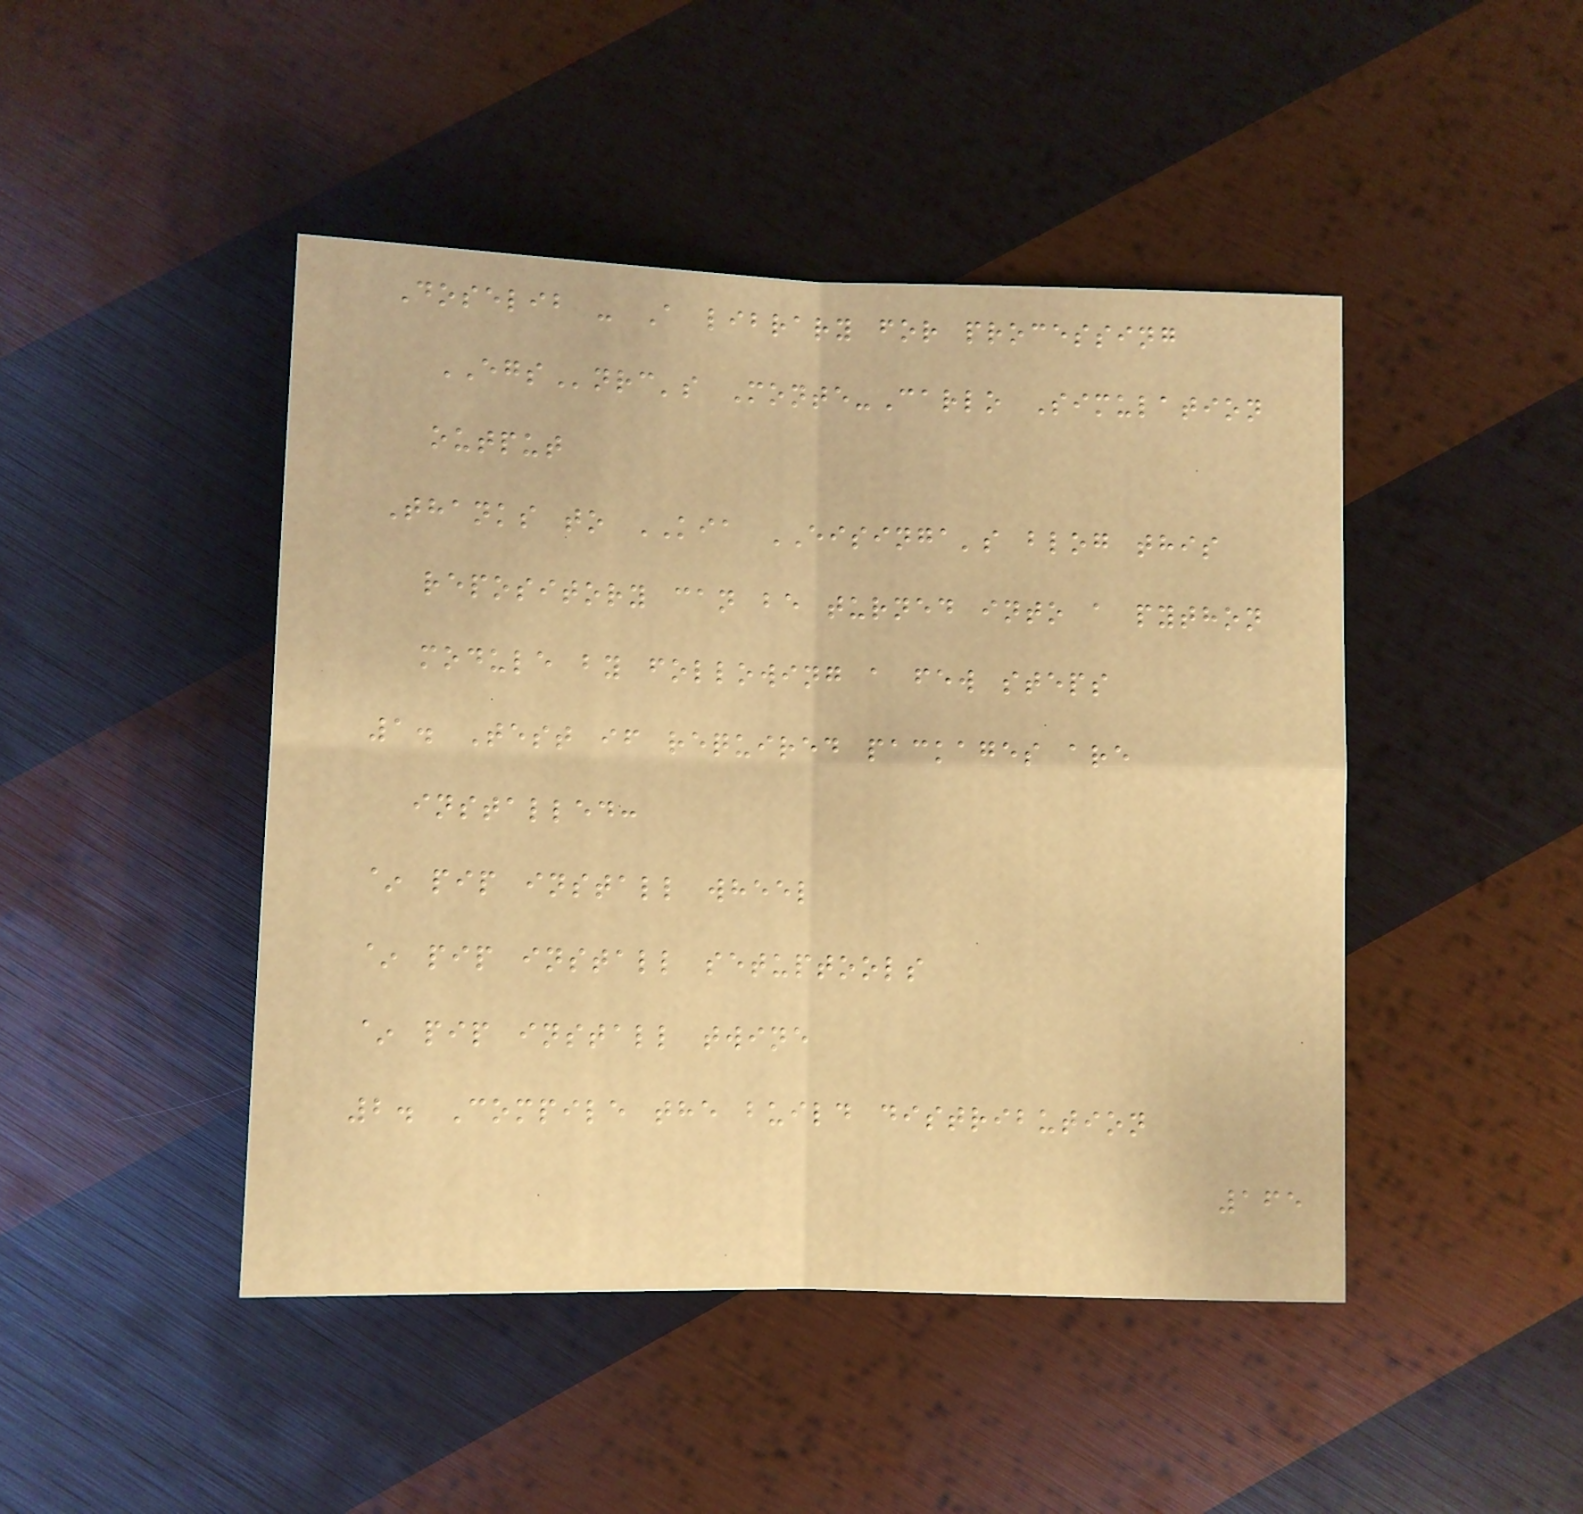Doselib - A library for processing
EGSnrc's Monte-Carlo Simulation
output
Thanks to KIA EISINGA's blog this
repository can be turned into a python
module by following a few steps
1. Test if required packages are
installed:
~ pip install wheel
~ pip install setuptools
~ pip install twine
2. Compile the build distribution
165
